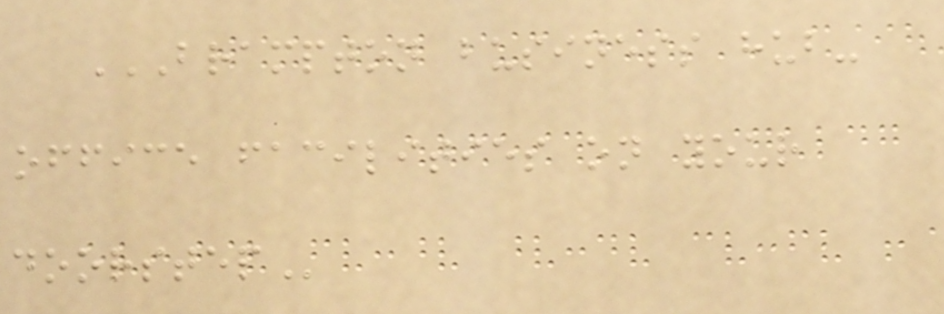BRAMPTON BUSINESS HUB-
OFFICE FACILITIES ON YOUR
DOORSTEP
